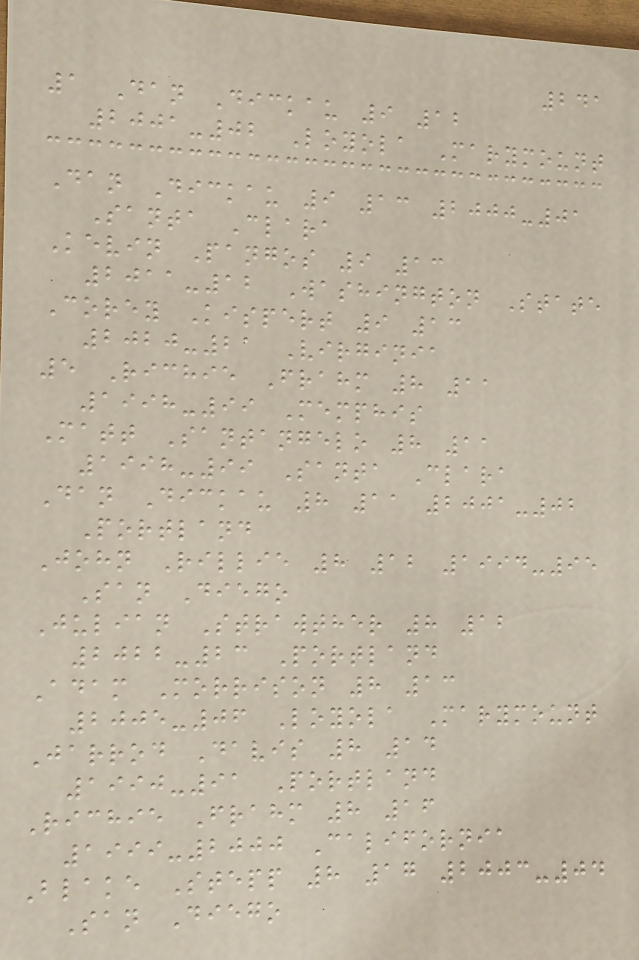241
1 Dan Dickau 9 12
2001-02 Loyola Marymount
Dan Dickau 9 13 2000-01
Santa Clara
Kevin Pangos 9 13
2011-12 Washington State
Corey Kispert 9 13
2020-21 Virginia
5 Richie Frahm 8 11
1998-99 Memphis
Matt Santangelo 8 11
1998-99 Santa Clara
Dan Dickau 8 11 2001-02
Portland
John Rillie 8 12 1994-95
San Diego
Julian Strawther 8 12
2022-23 Portland
Adam Morrison 8 13
2005-06 Loyola Marymount
Jarrod Davis 8 14
1990-91 Portland
Richie Frahm 8 16
1999-2000 California
Blake Stepp 8 17 2003-04
San Diego
